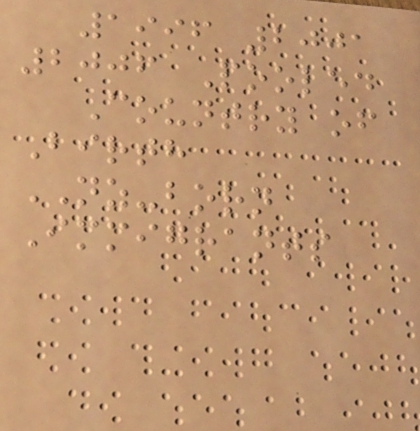1996 2001
2006 Pooled
Country of
Birth
NZ-born
Immigrants
